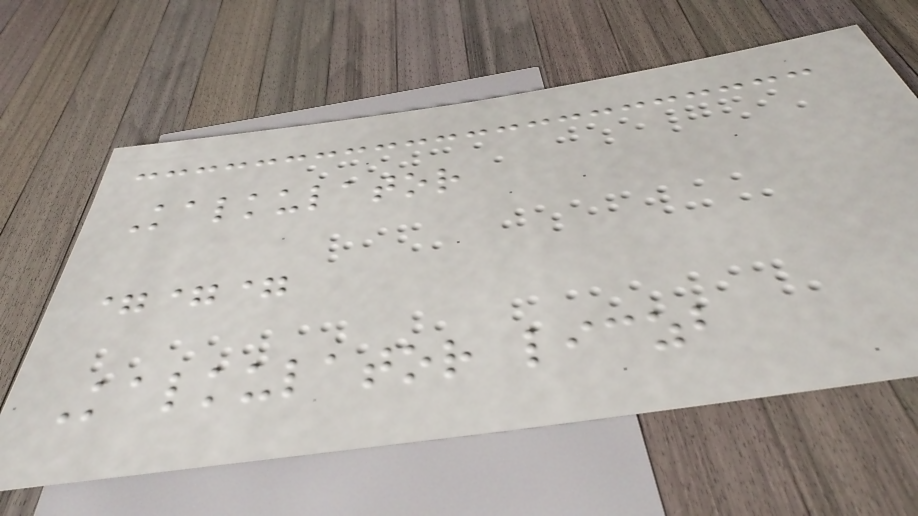Kalkulator
===
Kalkulator liczb
